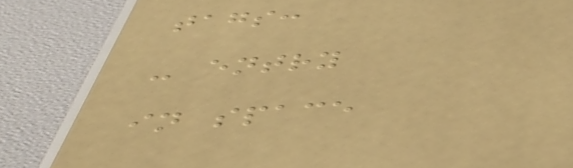tags:
- entry
in space
